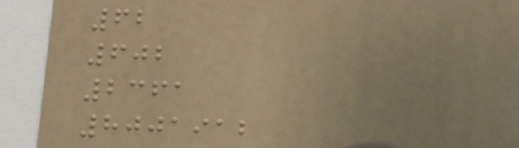62
602
2361
8001912
